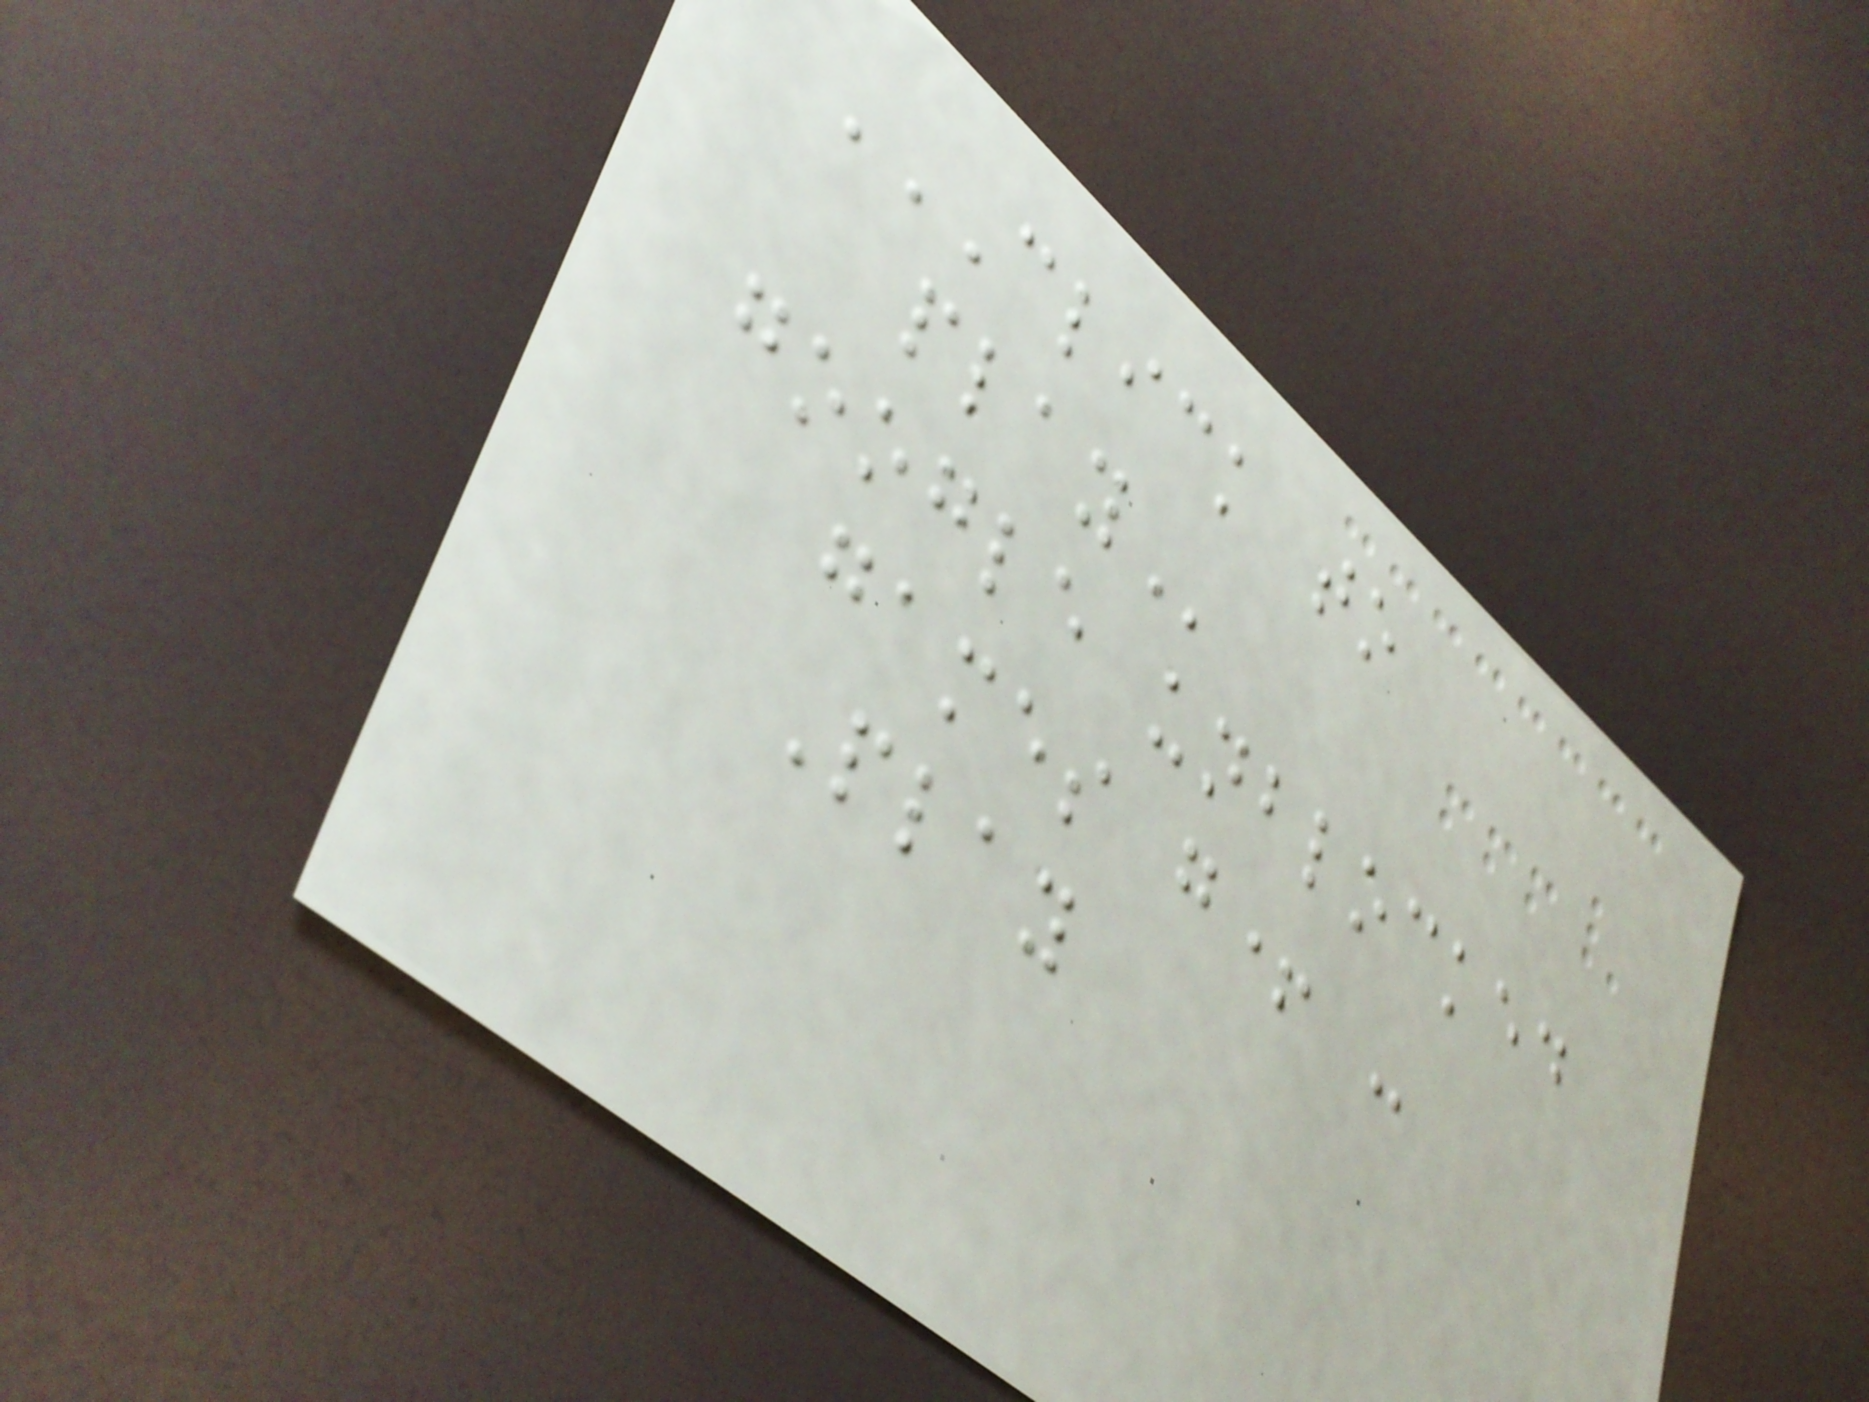CLICK TO
PLAY
google unblocked
games g+ -
Play
